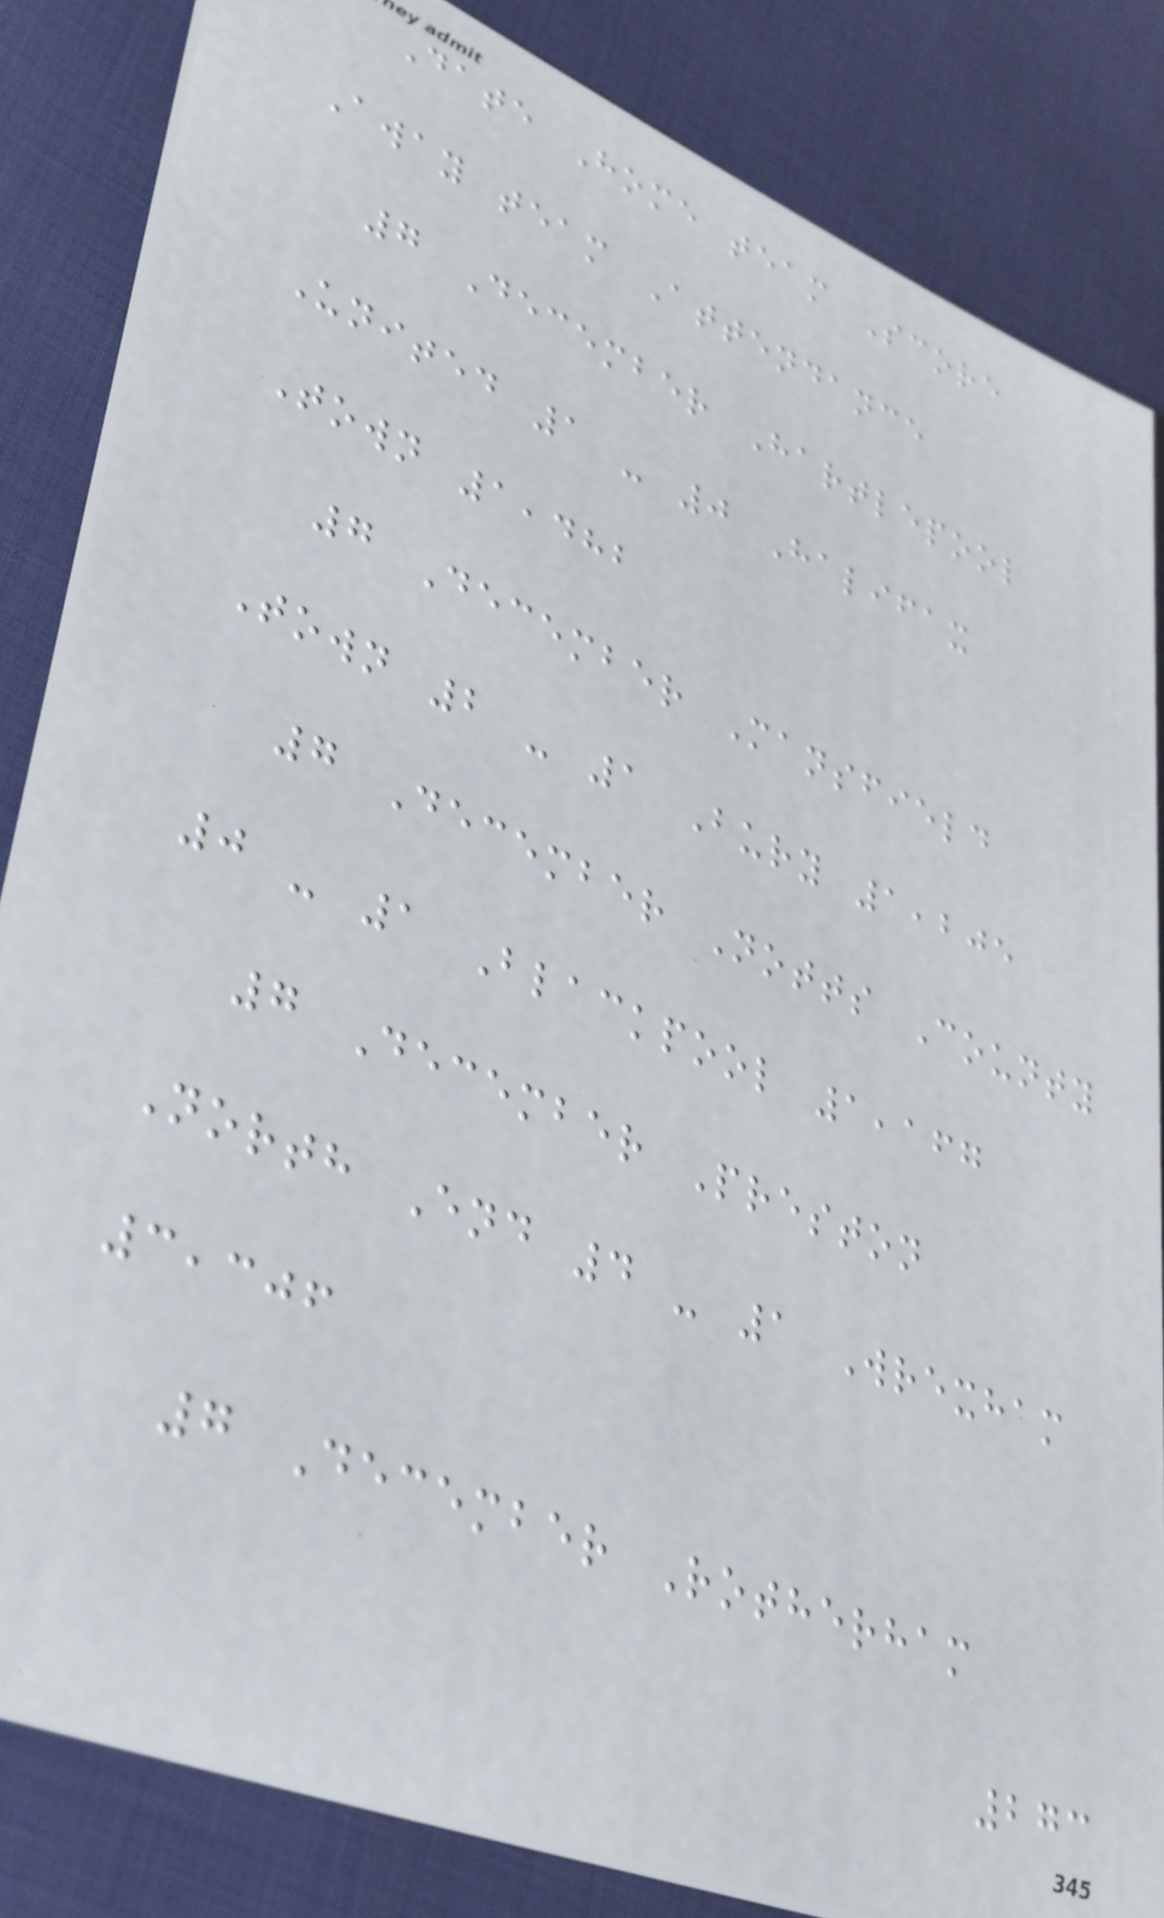Date Home team Score
Away team Attendance
7 December Hartlepool
United 1 - 0 Halifax
Town 1,482
7 December Mansfield
Town 2 - 1 Bury 1,205
7 December Notts County
0 - 1 Blackpool 1,167
7 December Preston
North End 4 - 1 Wrexham
3,306
7 December Rotherham
273
